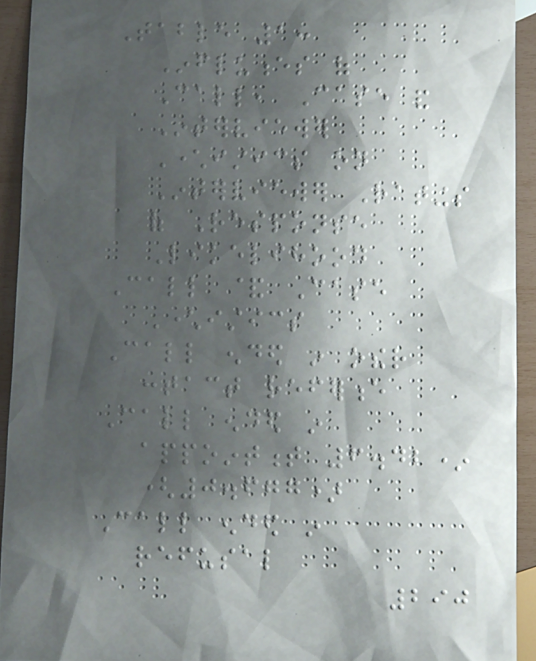Table 1:
Influences of
Call, Case and
Interviewer
Characteristics on
Interviewer Ratings
of Response
Likelihood
Call & Case
Characteristics
Call ended in other
contact reference
Call ended in
appointment 6.42*
(0.677)
Call ended in
refusal
290
